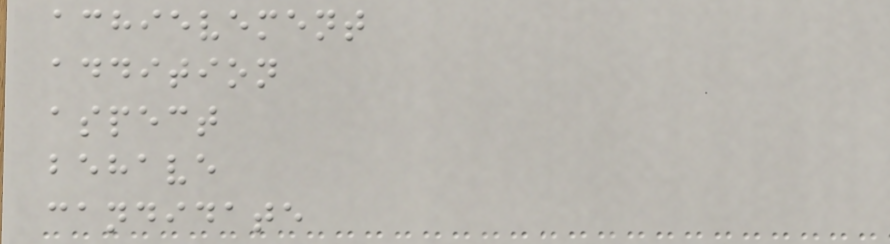achievement
addition
aspect
behave
candidate
